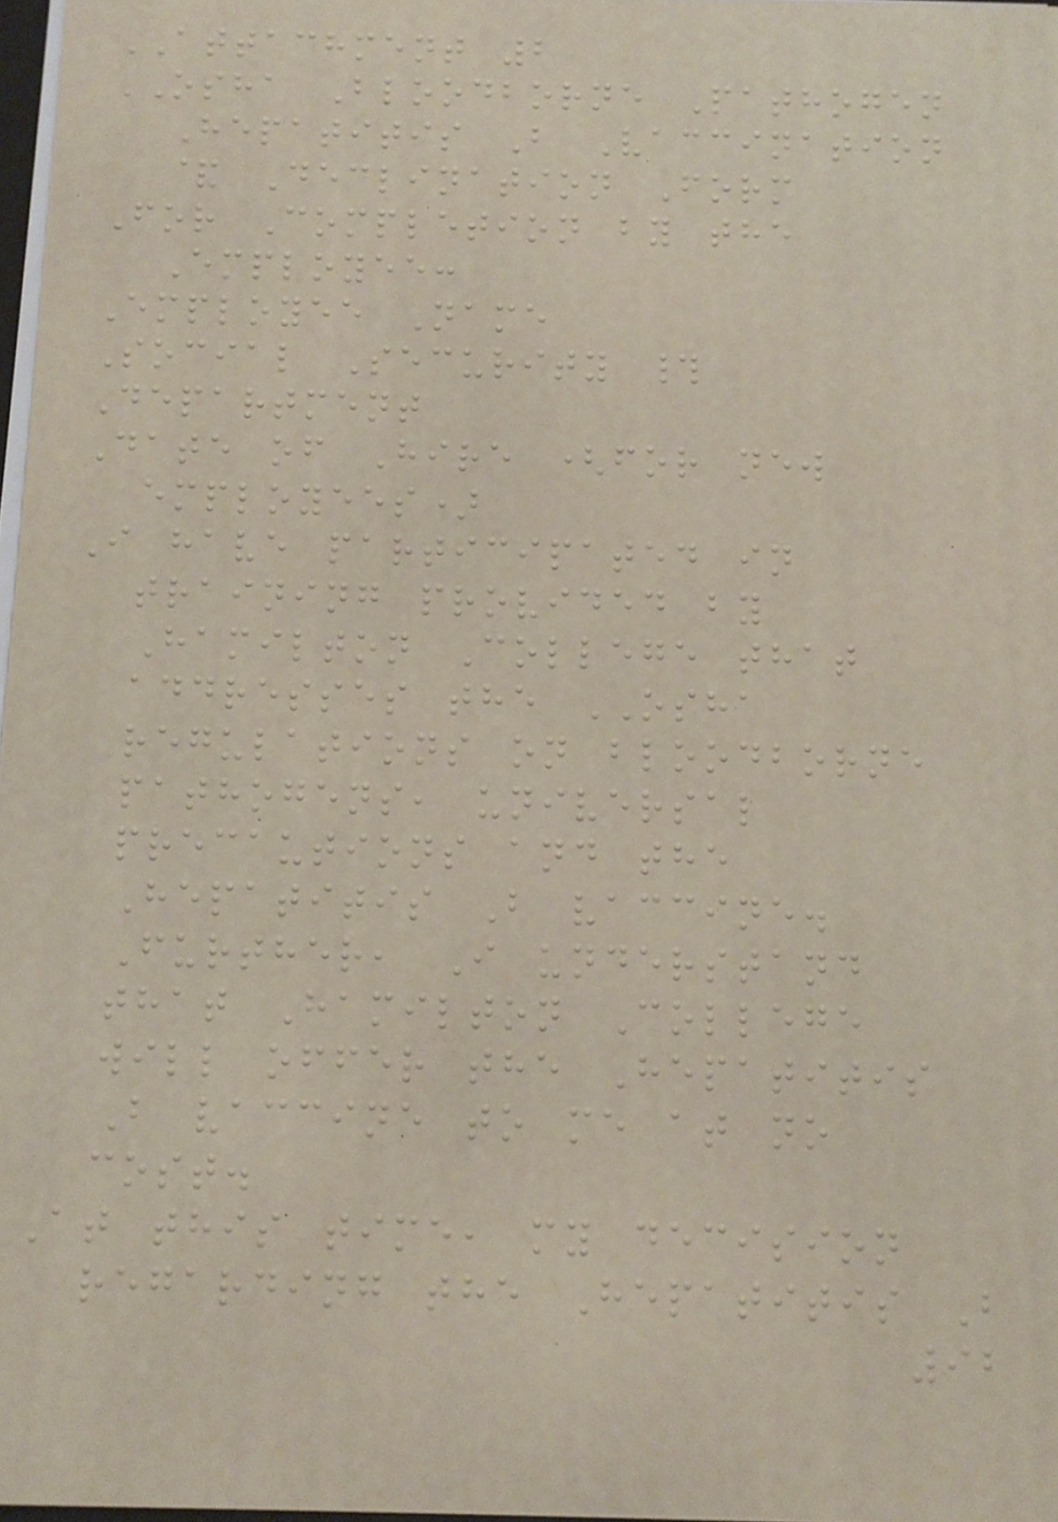ATTACHMENT 2
OSHA Bloodborne Pathogen
Hepatitis B Vaccination
& Declination Form
For Completion by the
Employee:
Employee Name
Social Security #
Department
Date of Hire (for new
employees)
I have participated in
training provided by
Hamilton College that
addresses the OSHA
regulations on bloodborne
pathogens, universal
precautions and the
Hepatitis B vaccine.
Further, I understand
that Hamilton College
will offer the Hepatitis
B vaccine to me at no
cost.
At this time, my decision
regarding the Hepatitis B
92
